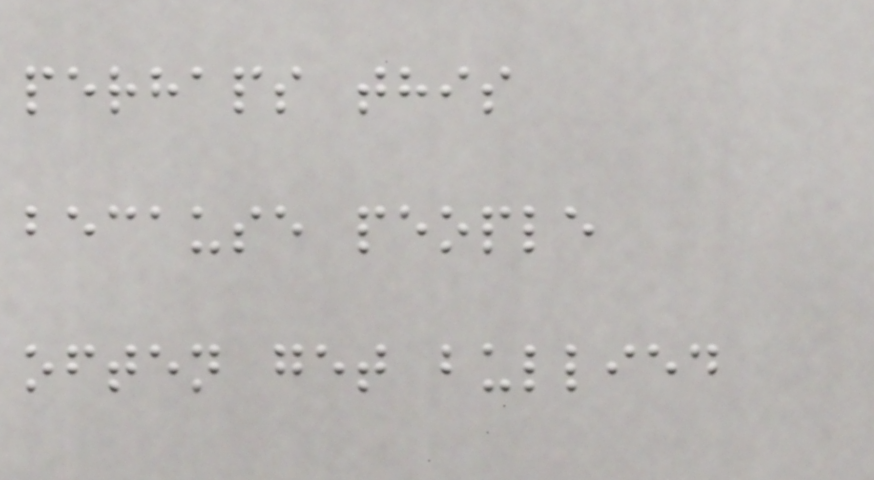perhaps this
because people
often get bullied
